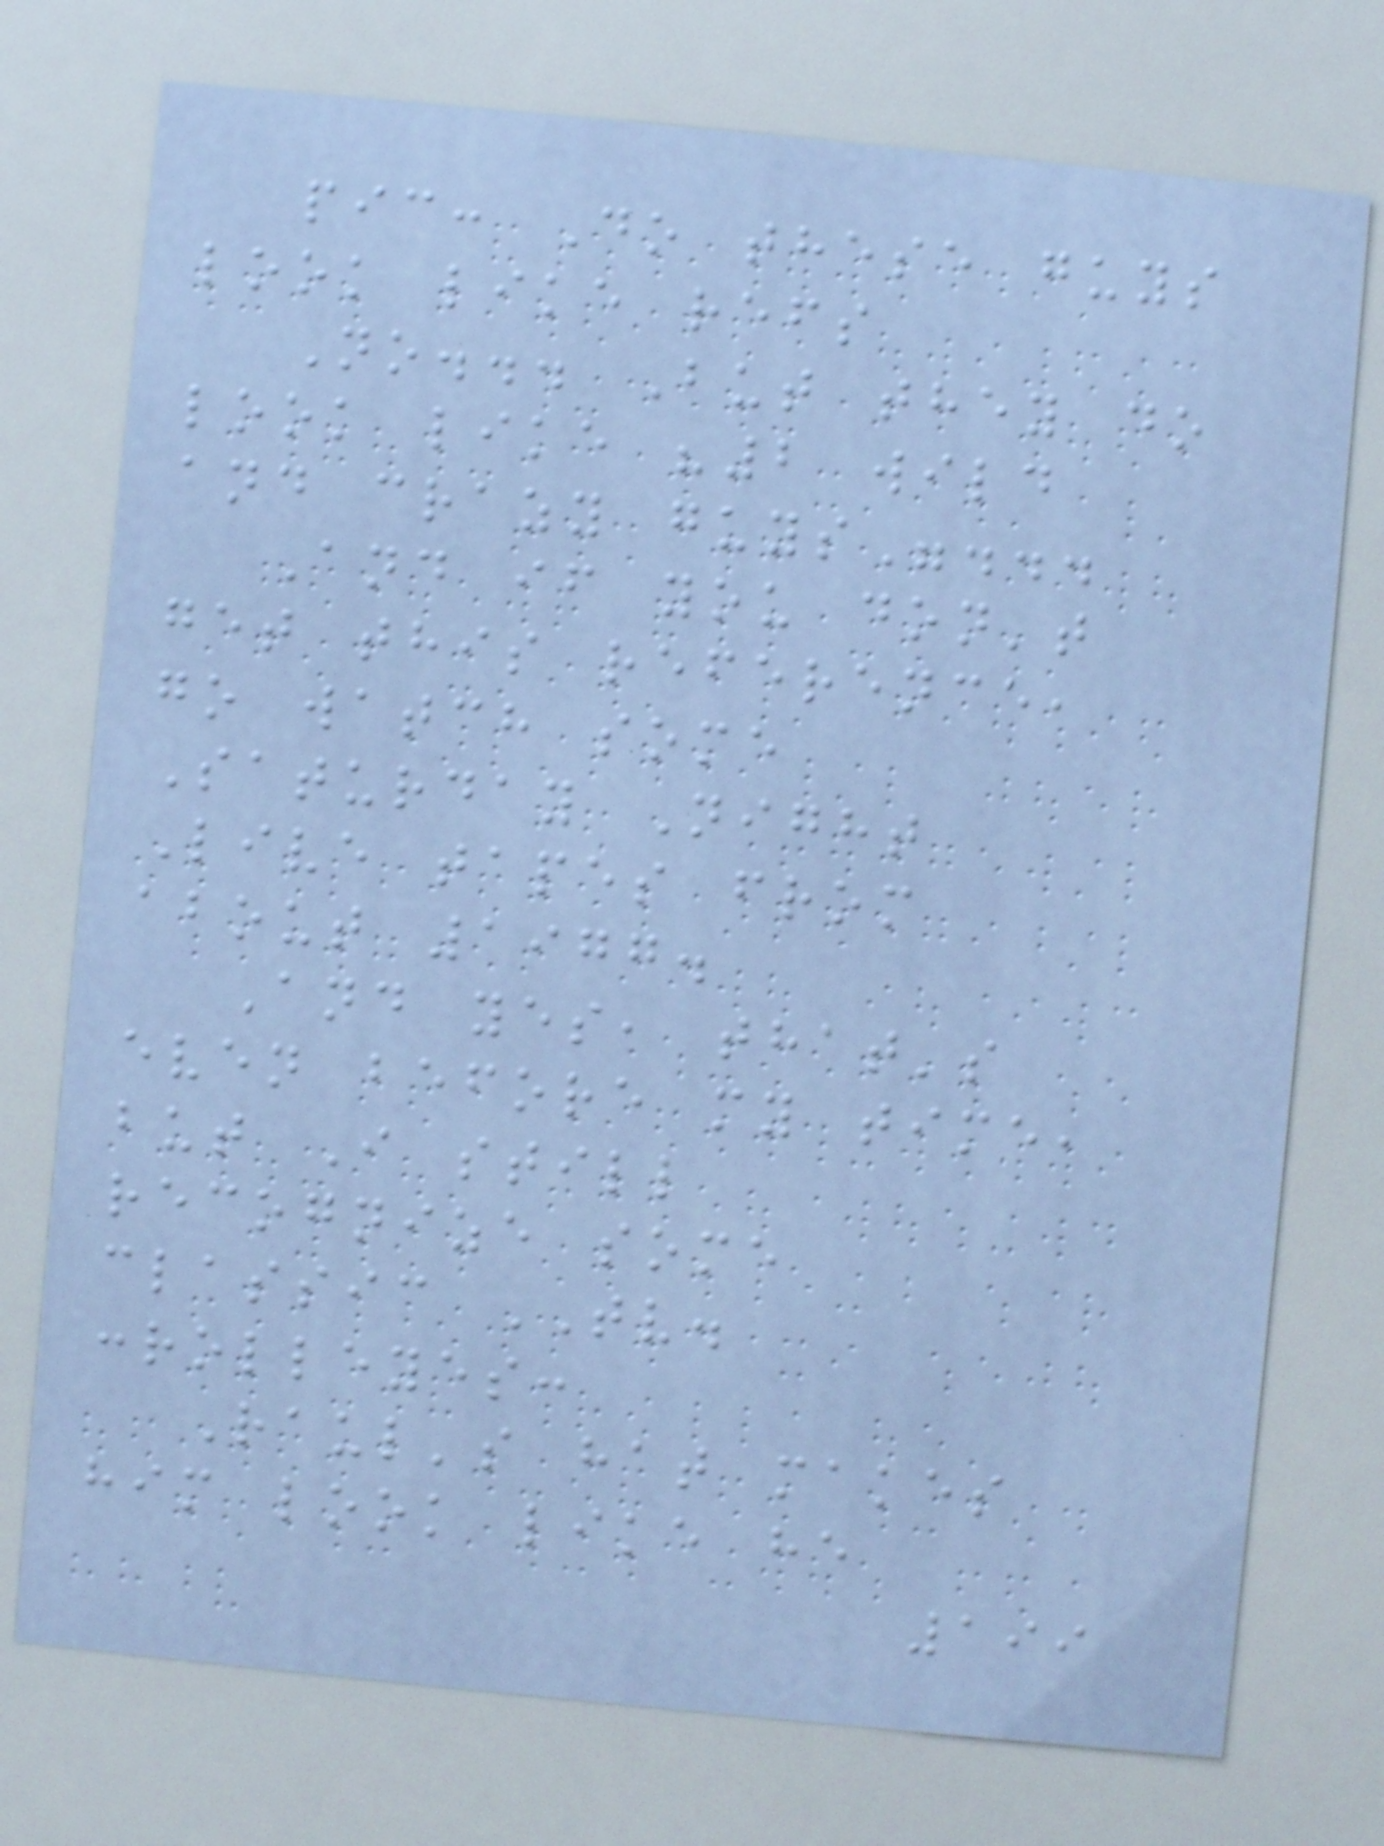pic: Do these guys
look like refs
No... But they do
look like "2 wild
and crazy guys"...
And if you don't
get this reference,
go watch some
Saturday Night
Live tapes from
about 1977.
And yes, that's
even before my time,
but I still
recognize some
classic TV.
:rolleyes:
Raul's hat makes
him look like he
199
